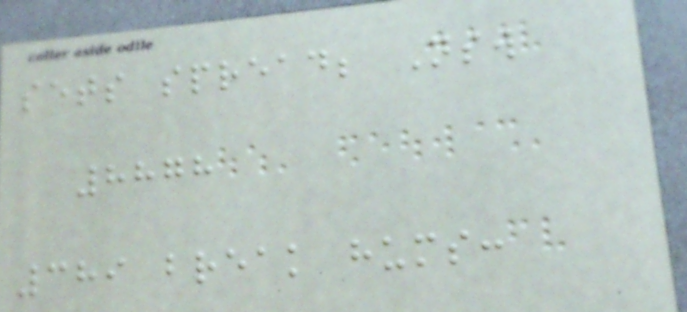sets spread; Nsw
8878
389 break hums:
